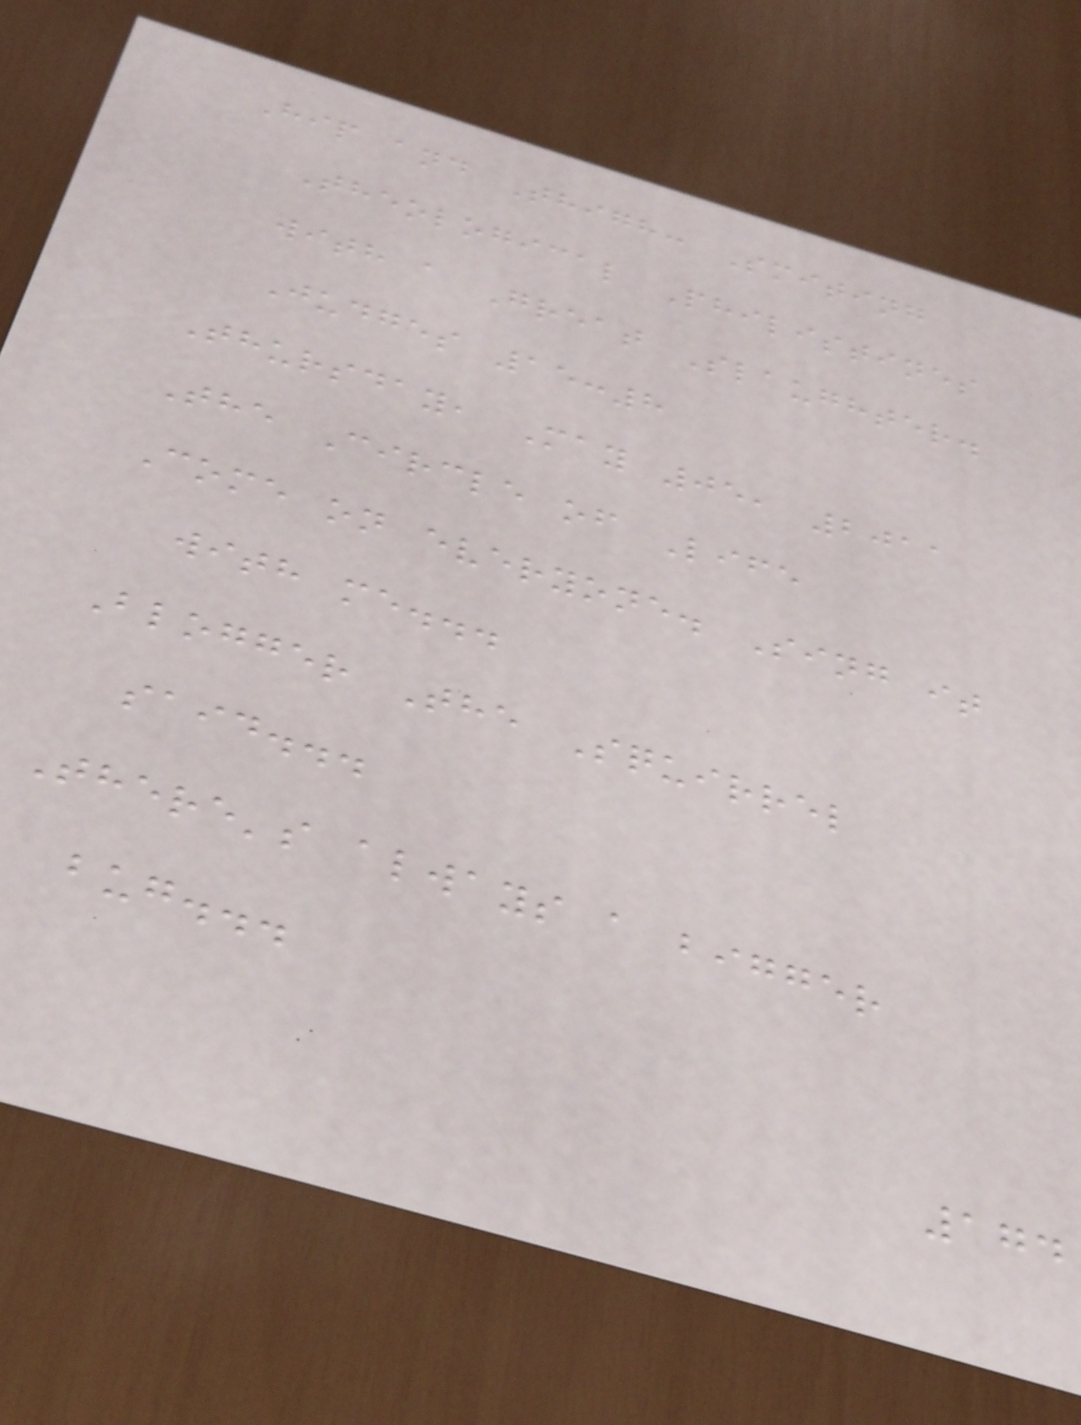Hip and Thigh: Smiting
Theological Philistines
with a Great Slaughter.
Judges 15:8
Thursday, May 05, 2011
The Circle of Life
Come on everyone. Sing it
with me...
Blogger The Squirrel
said...
There's always a bigger
bug...
174
